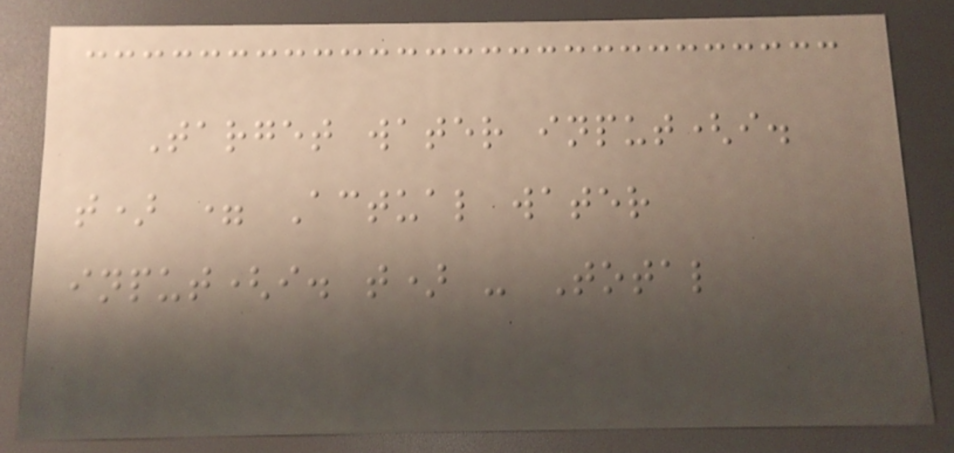Target water input(i.
t) = Actual water
input(i. t) - Total
